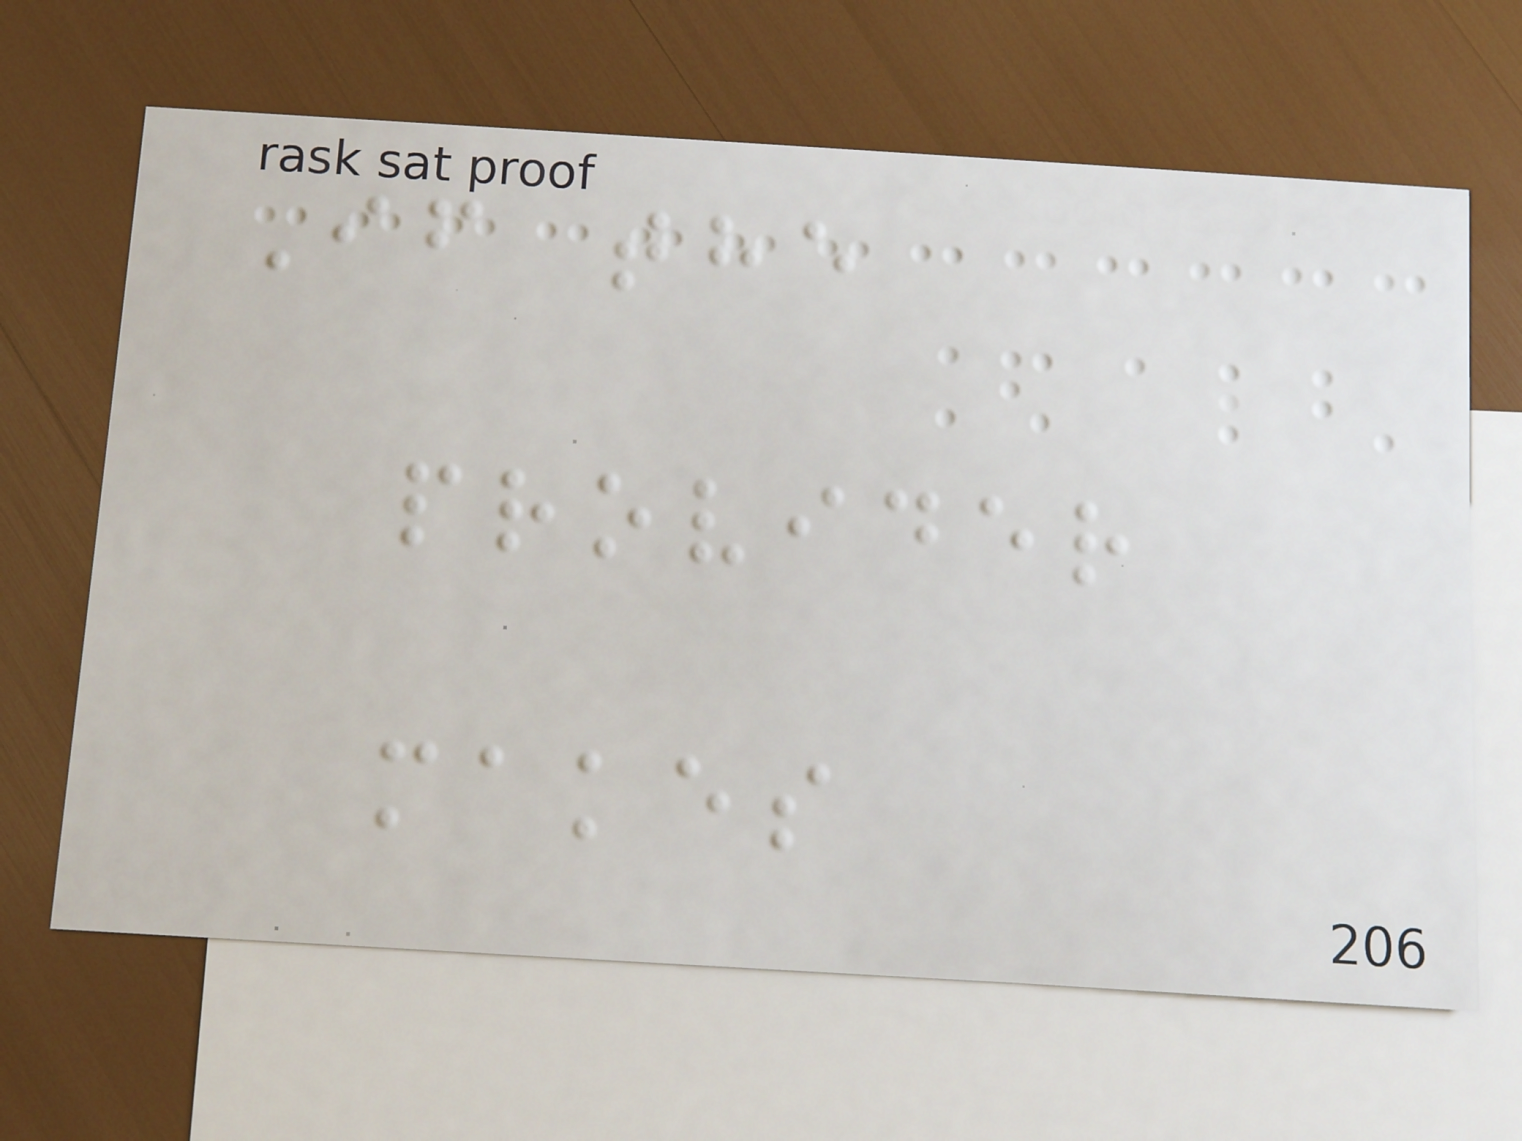If the
provider
makes
